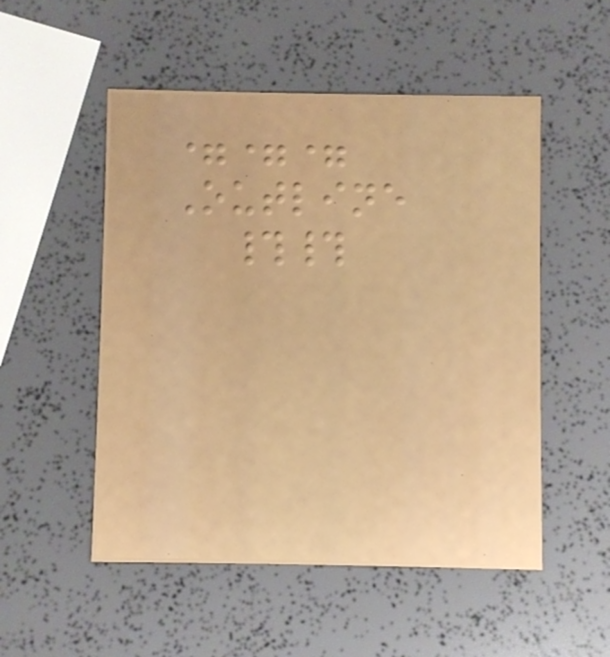===
Outline
##
